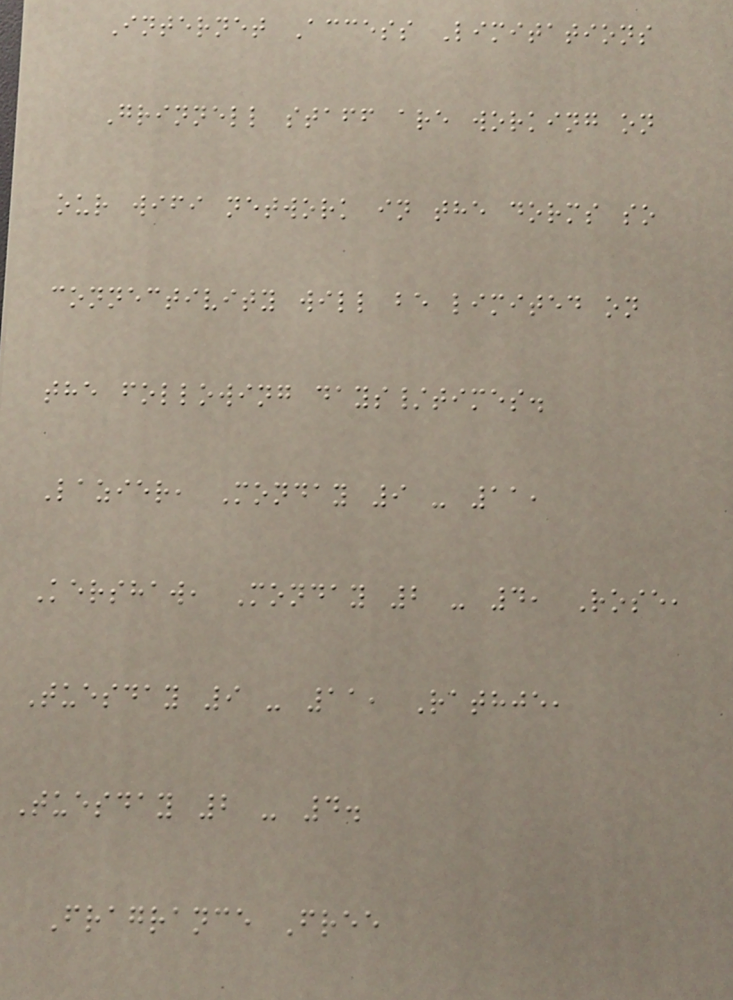Internet Access Limitations
Grinnell staff are working on
our wifi network in the dorms so
connectivity will be limited on
the following days/times.
Lazier, Monday 9 - 11,
Kershaw, Monday 2 - 4, Rose,
Tuesday 9 - 11, Rathje,
Tuesday 2 - 4.
Fragrance Free
